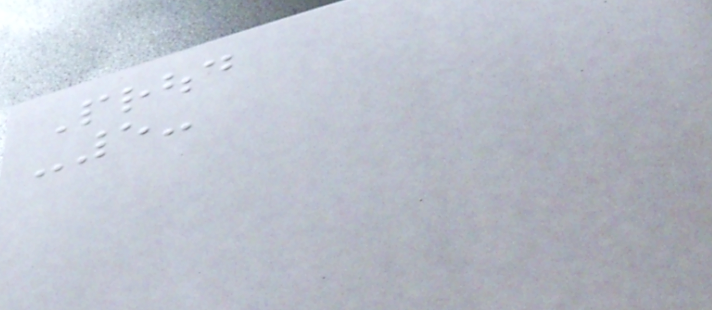Proud
-5-
